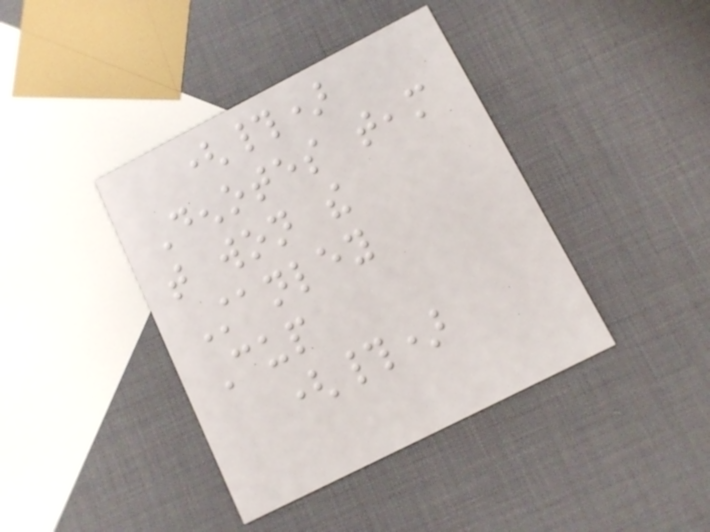(#)
Denotes team
that won the
Stanley
Cup
(#)
